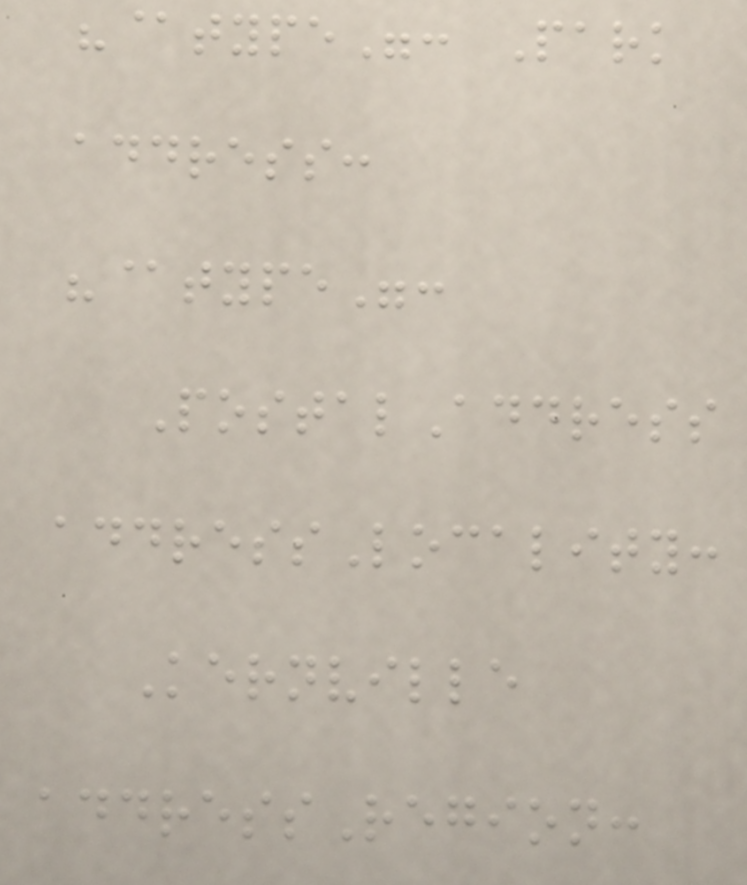"@type": Park
address:
"@type":
PostalAddress
addressLocality:
Kernville
addressRegion:
